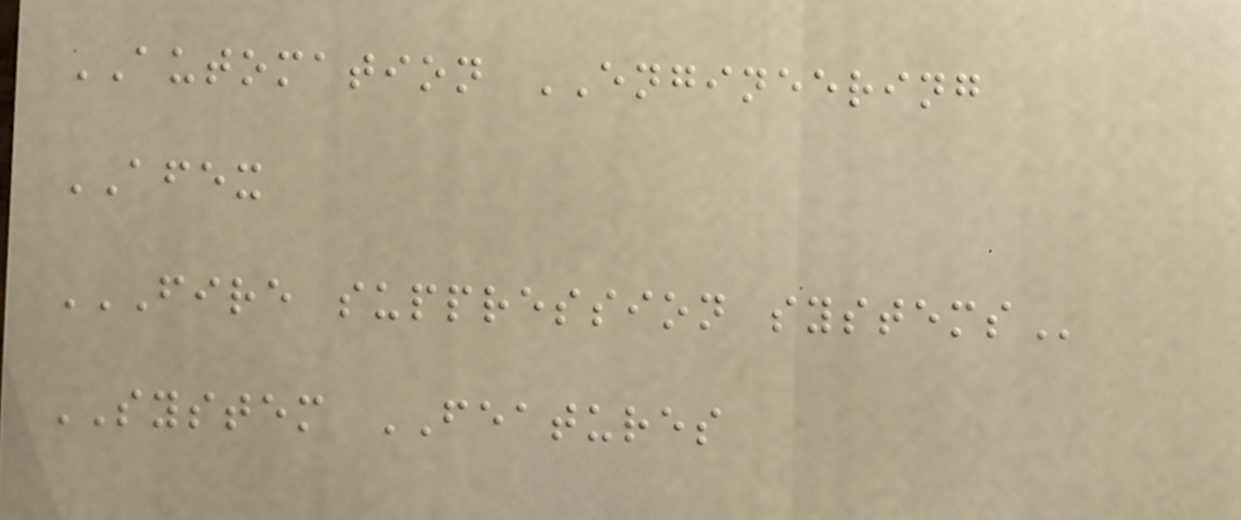AUTOMATION ENGINEERING
AFEX
FIRE SUPPRESSION SYSTEMS
SYSTEM FEATURES
